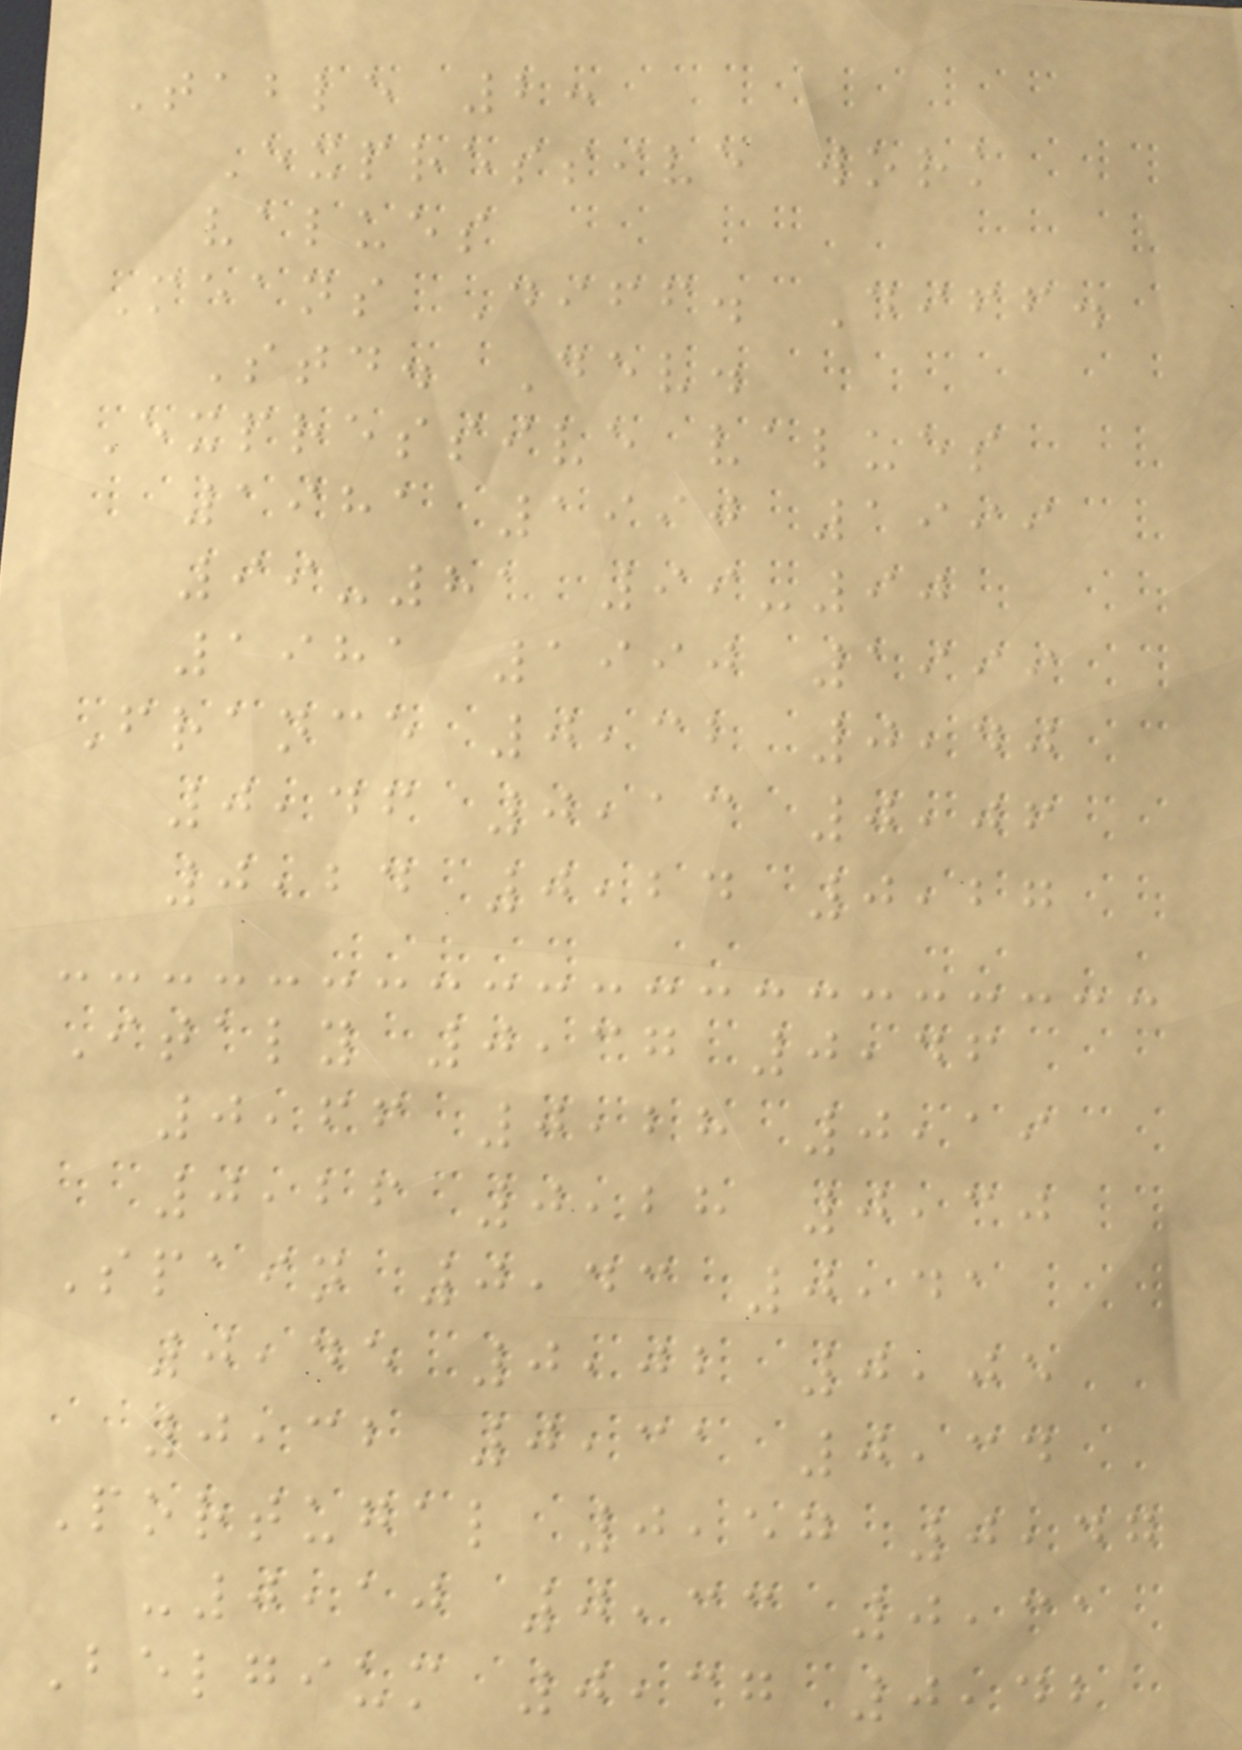Table 2:
Expressive work
values
Means Diff. Diff.
Std. Dev.
Expressive values
1981 1990 1999
99-81 99-90
1981 1990 1999
France 0,32 0,40
0,46 0,13 0,06
0,24 0,24 0,27
Italy 0,37 0,46
0,66 0,28 0,19
0,26 0,28 0,30
Spain 0,43 0,41
0,45 0,02 0,05
0,32 0,31 0,34
Portugal 0,57 0,47
-0,10 0,33 0,31
Belgium 0,37 0,42
